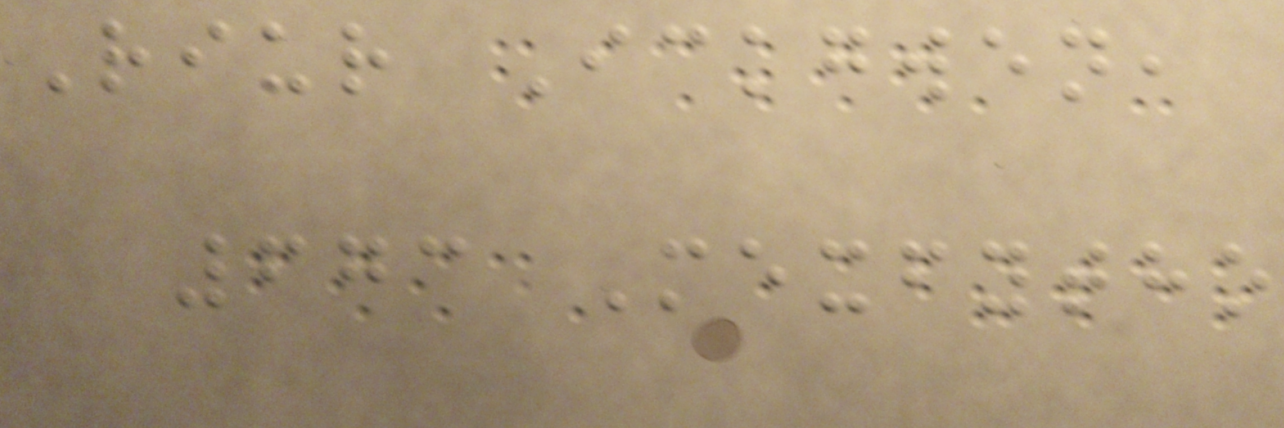Riur Ickgwen,
673 Mexfytho
